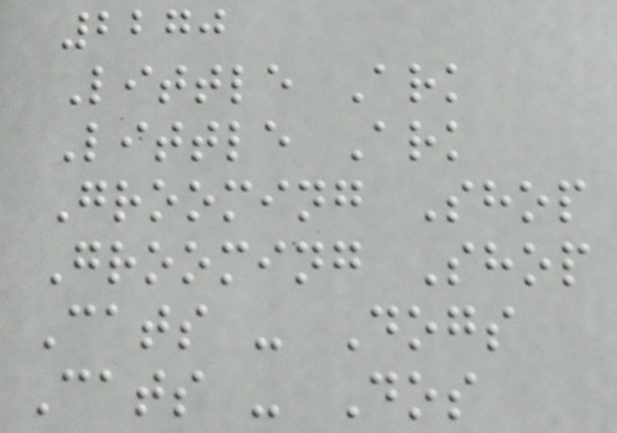2270
Little Ark
Little Ark
Grooming Shop
Grooming Shop
Cats - Dogs
Cats - Dos
